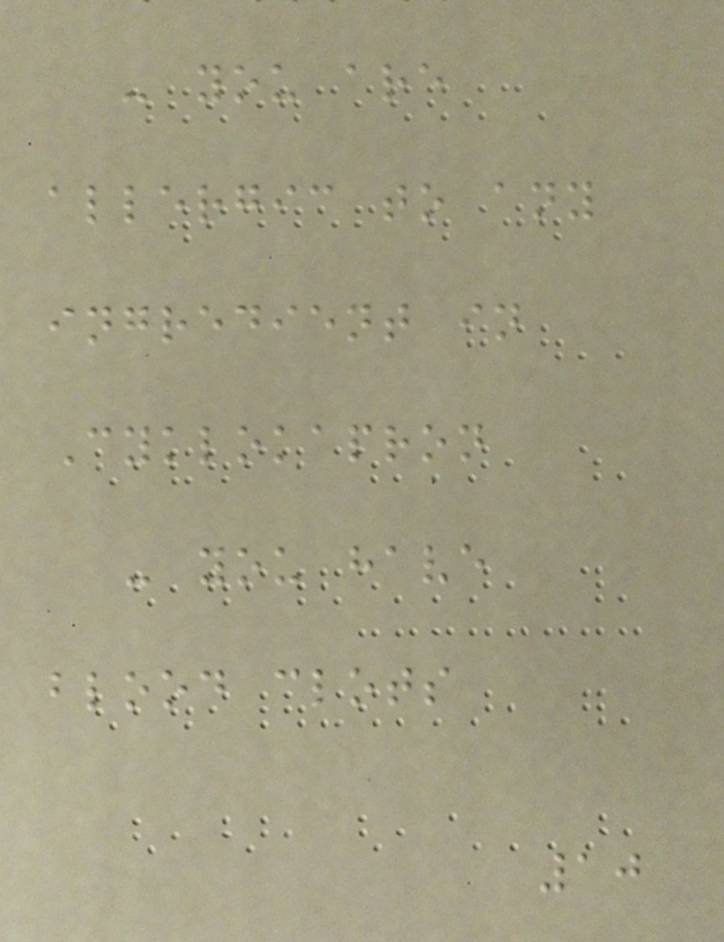- you are
allergic to any
ingredient in
Cyklokapron
- you have
blood clots
10
